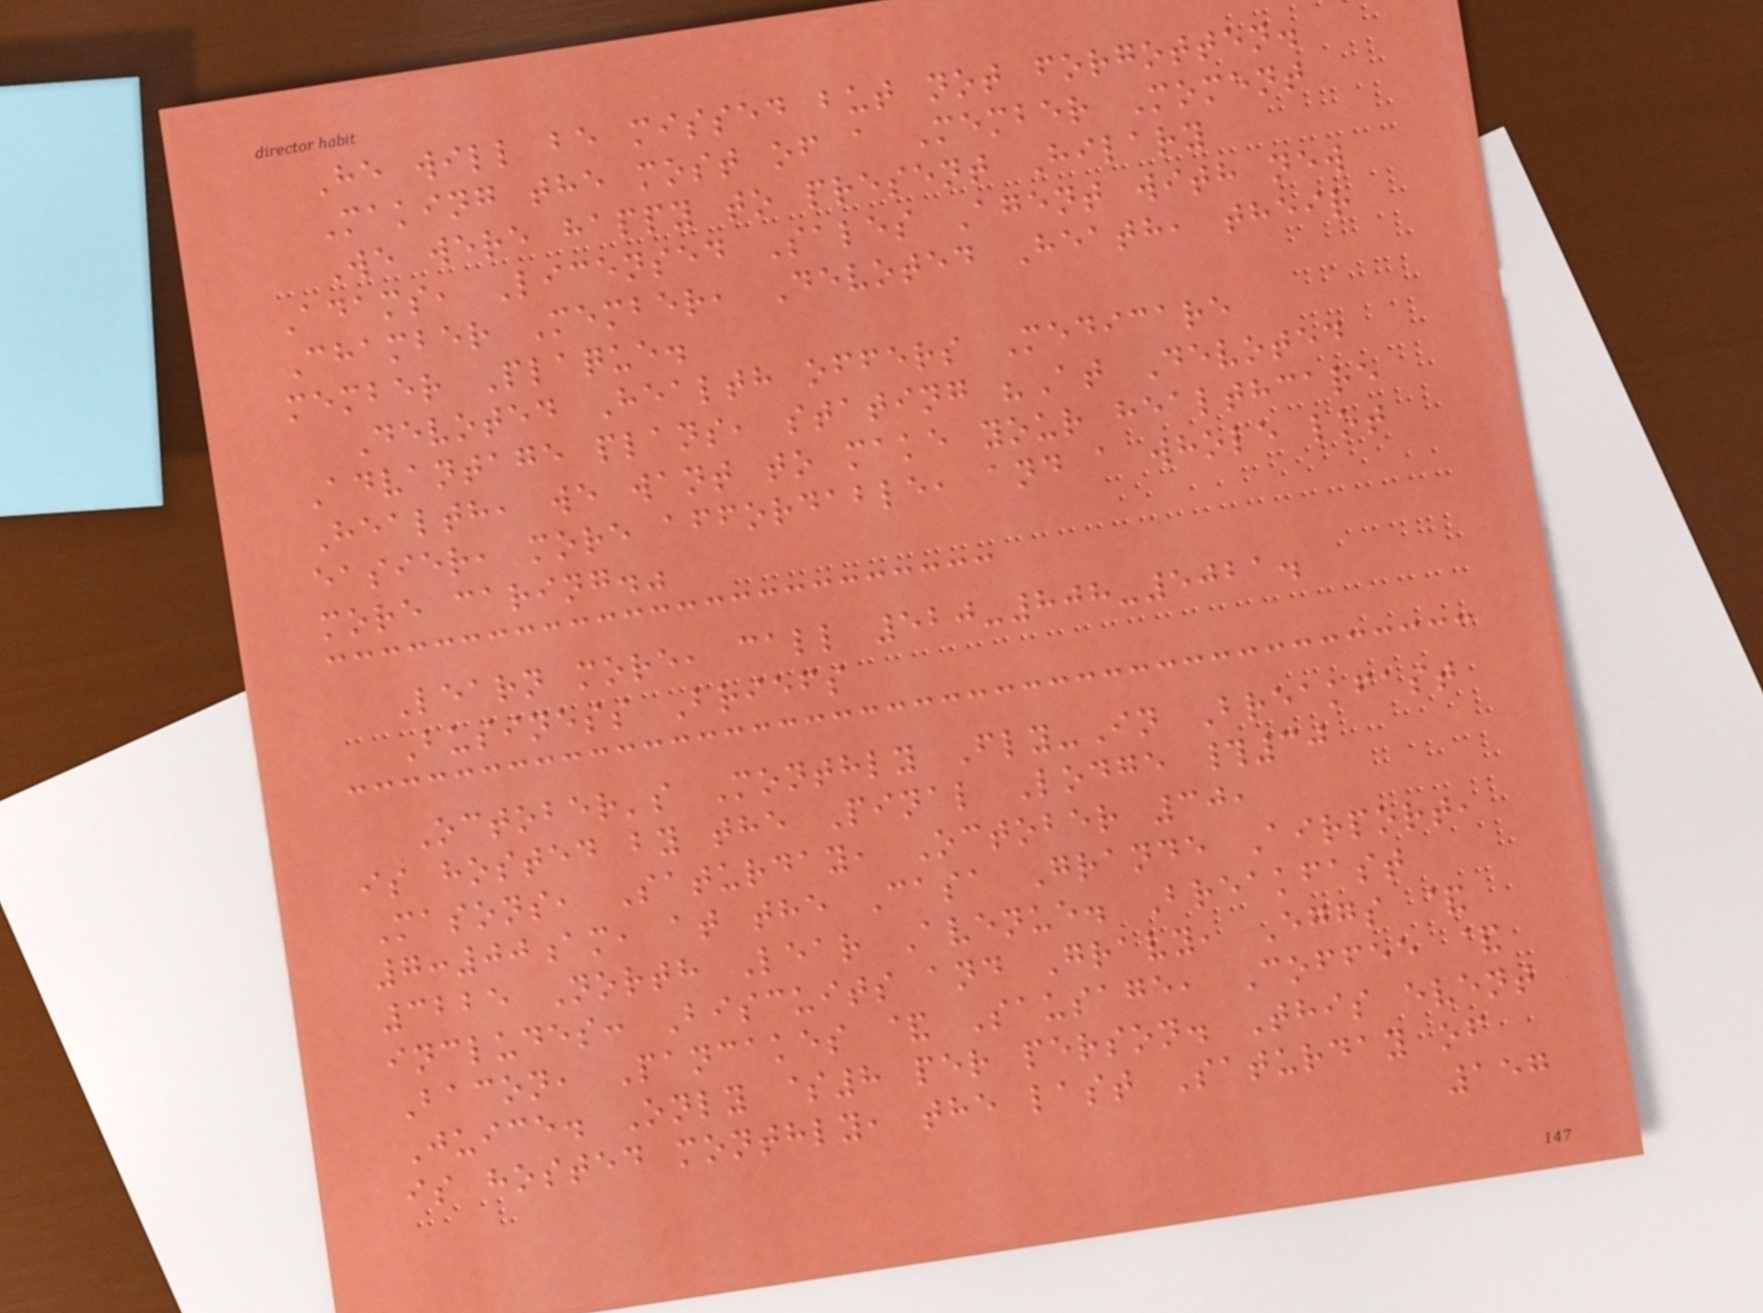He will be missed but not forgotten.
Making the most of a Member Moment
We were happy to present Hilary
Adams, Licensed Sales Agent with new
Chamber Member, Devoted Heath, their
member Plaque.
Devoted Health offers Medicare
Advantage plans, stating "At Devoted
Health, we want to make your healthcare
easier, more affordable, and a whole lot
more caring."
Learn more, call 520-808-5021.
Business Briefs
October's Monthly Fly-In Breakfast
is hosted by the Pinal Lodge #30
Masons, Saturday, October 30,
7:00am, at the Casa Grande Airport,
3225 North Lear Avenue. Breakfast
includes: Biscuits and Gravy, Eggs &
Bacon, Pancakes & Sausage, Coffee &
Juice. Only $8 per person. This event
is hosted monthly, the last Saturday of
157
